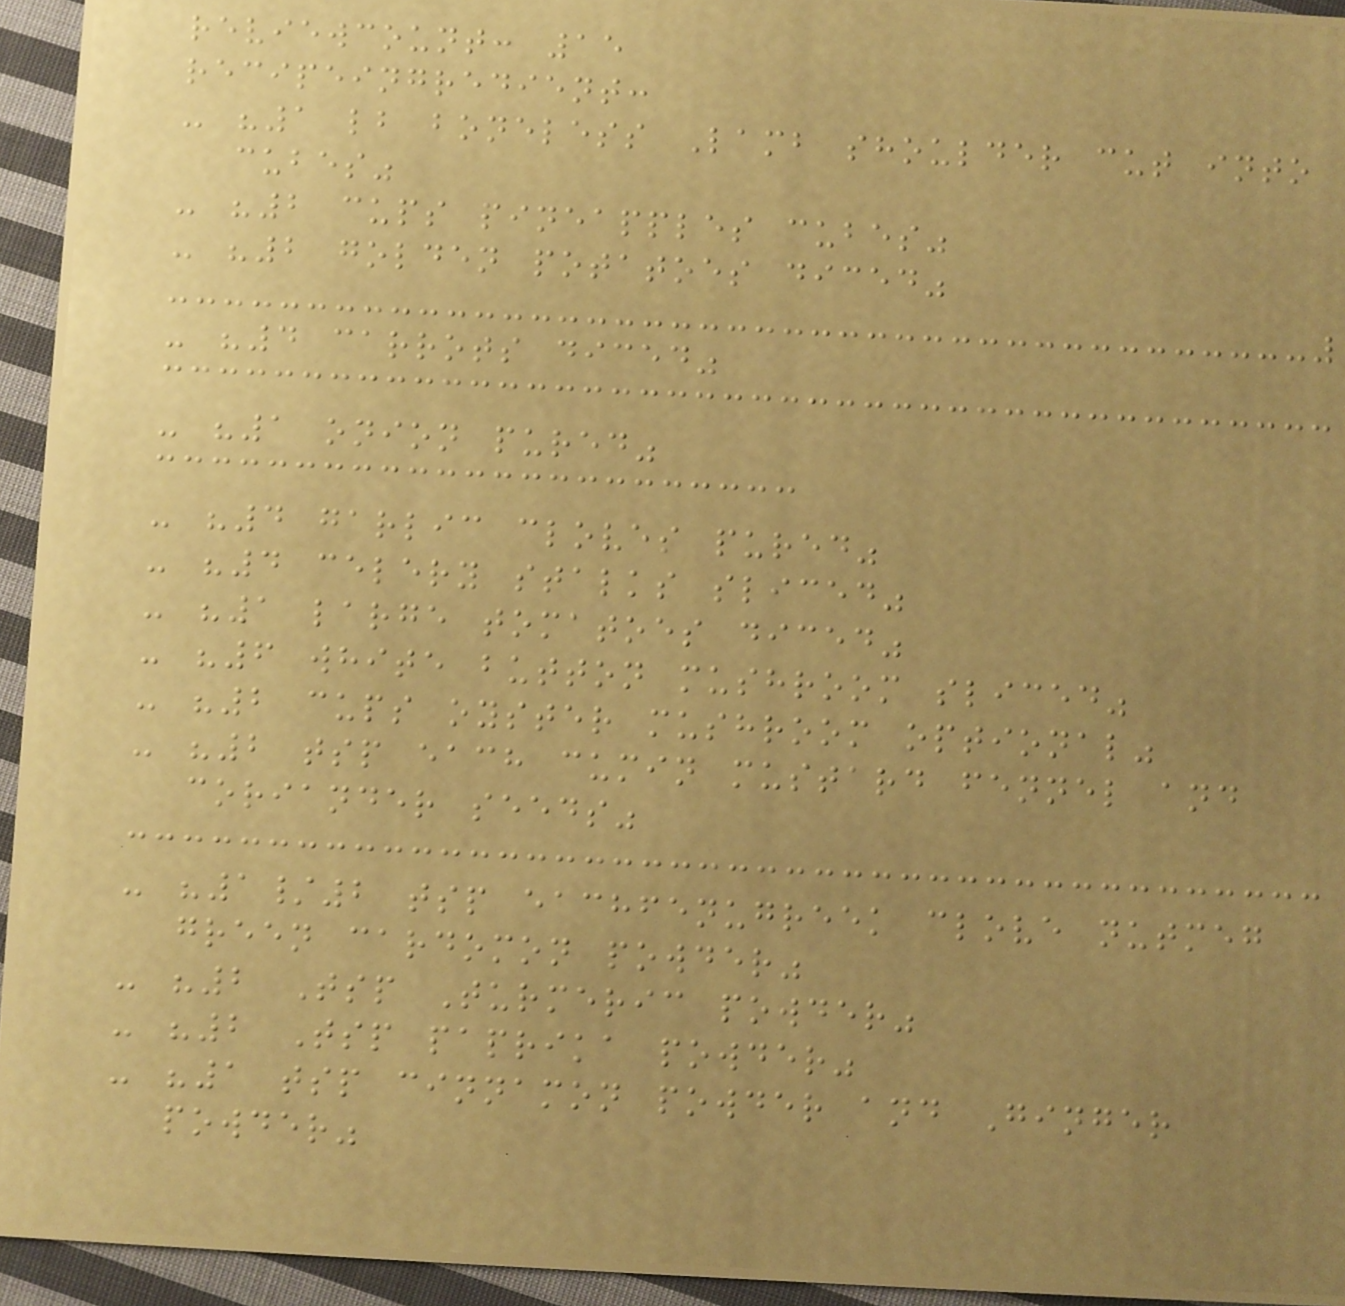reviewcount: 15
recipeingredient:
- "1 lb boneless Lamb shoulder cut into
cubes"
- "2 cups pineapples cubes"
- "2 golden potatoes diced"
- "4 carrots diced"
- "1 onion pured"
- "4 garlic cloves pured"
- "4 celery stalks sliced"
- "1 large tomatoes diced"
- "6 white button mushroom sliced"
- "2 cups oyster mushroom optional"
- "2 tsp each cumin mustard fennel and
coriander seeds"
- "1/2 tsp eachfenugreek clove nutmeg
green cardomon powder"
- "2 Tsp Turmeric powder"
- "2 Tsp paprika powder"
- "1 tsp cinnamon powder and Ginger
powder"
